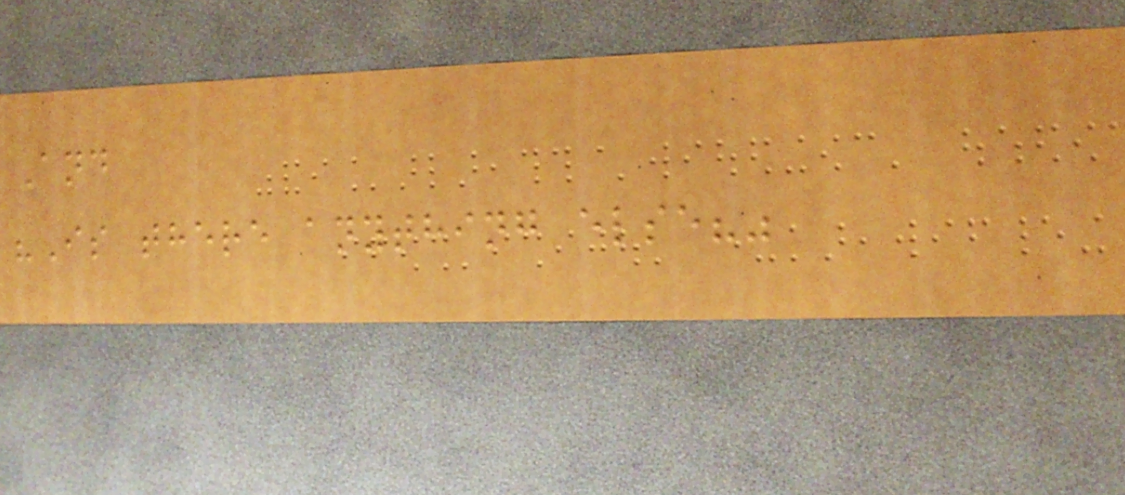And
"Is there anything else?"
